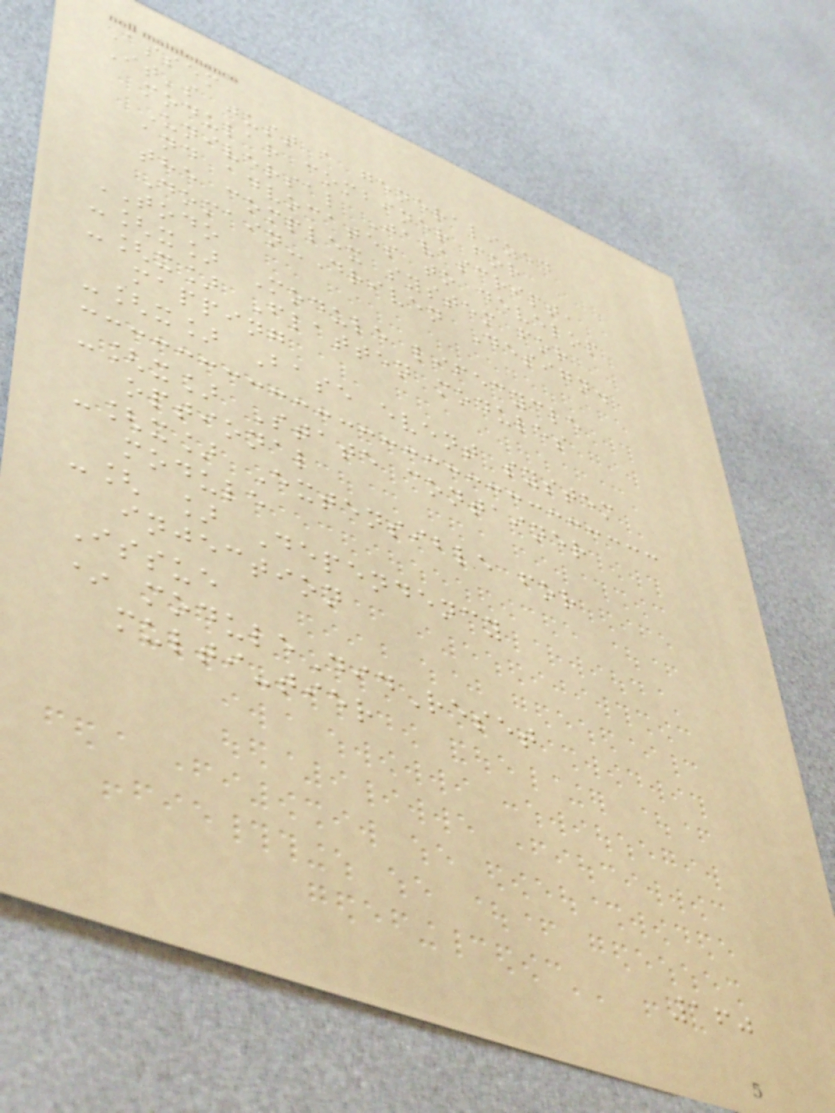Assem
It's just a generalized
modular combiner for
Universal Javascript,
and advocates to develop
the complex system for
Domain-Driven Design.
TODO
-[x] Module lifecycle
-[x] Flatten modules
mapping
-[x] Base event system
-[x] State container
optional
-[x] Extensible for
module
-[ ] Dependency
injection
Issue
* moduleDidReset
multi-tier
160
